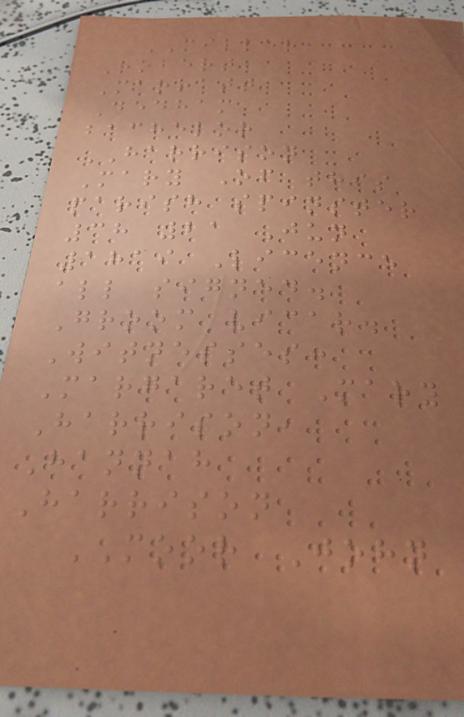MILLER
Robert
Marratt
Dedham
bachelor
HARRISON
Mary Of this
parish spinster
38 21 Jun
1819 Licence
all signed.
Groom vicar.
Witnesses:
Margaret Mary
Harrison,
Hannah
Harrison
MOOR John
